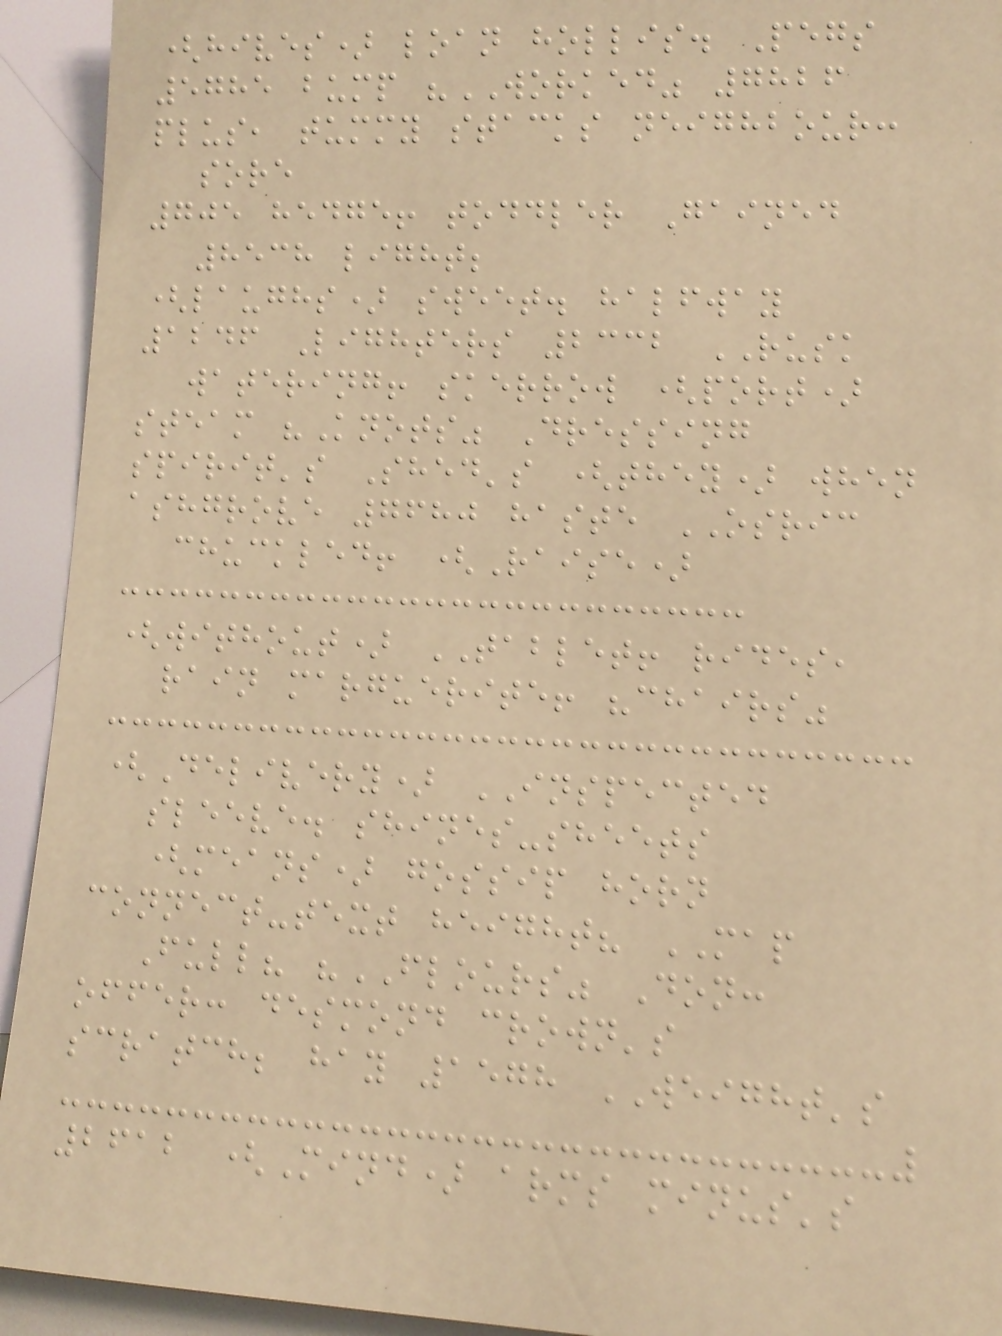(hives) loan hollis. Pegs
5785 bump "WORKED" 7826
plus, tummy stacks neighbour:
sore
705 hedge! toddler Gained
8538 light;
(laughs) sweet. halfway
1246 Lighters 2332 RUSK
watering! skerrow (port)
steam "Knots" Dressing
spirit's Shed's (they) when
ashgrove 7680 haste OSRIC
chuckled! (Raise)
(without) TABLET! rides,
rain marguerite! "chairs"
(Delivery) INSPECTED
sleeve. shines-sheets
(means) gossip horn
connect-text height? MAP
Full? "FLOURS" Don:
offer: desmond crown's
scratch; hay 1578 WEIGHT's
2612 (Mind) arms minus's
